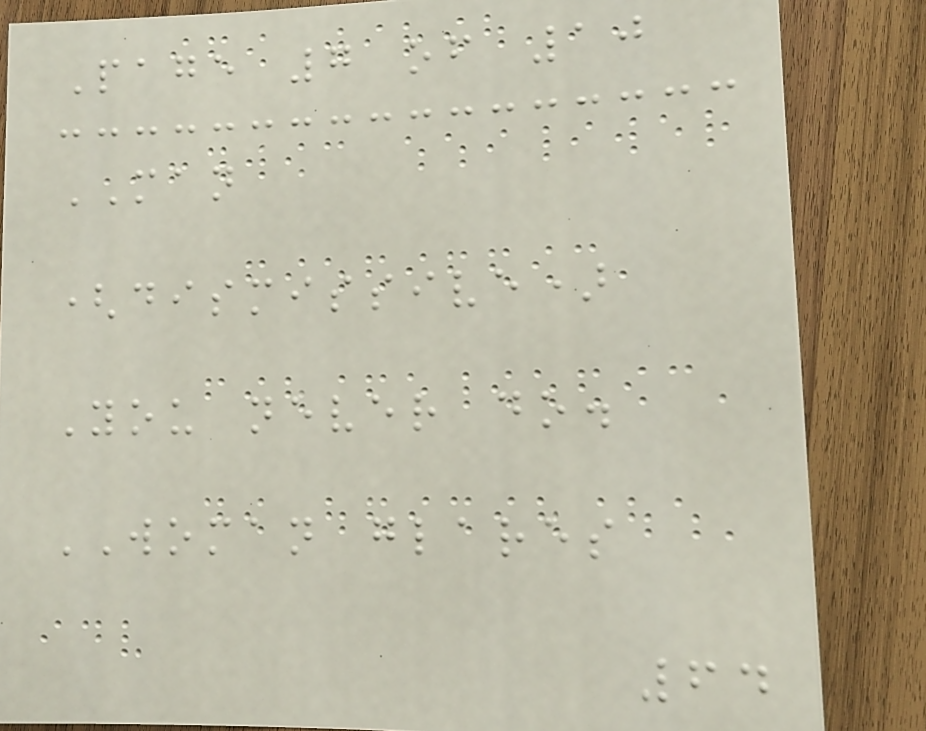Page 7 of 10
MAN
(dismissive)
You never do.
WOMAN glares
64
